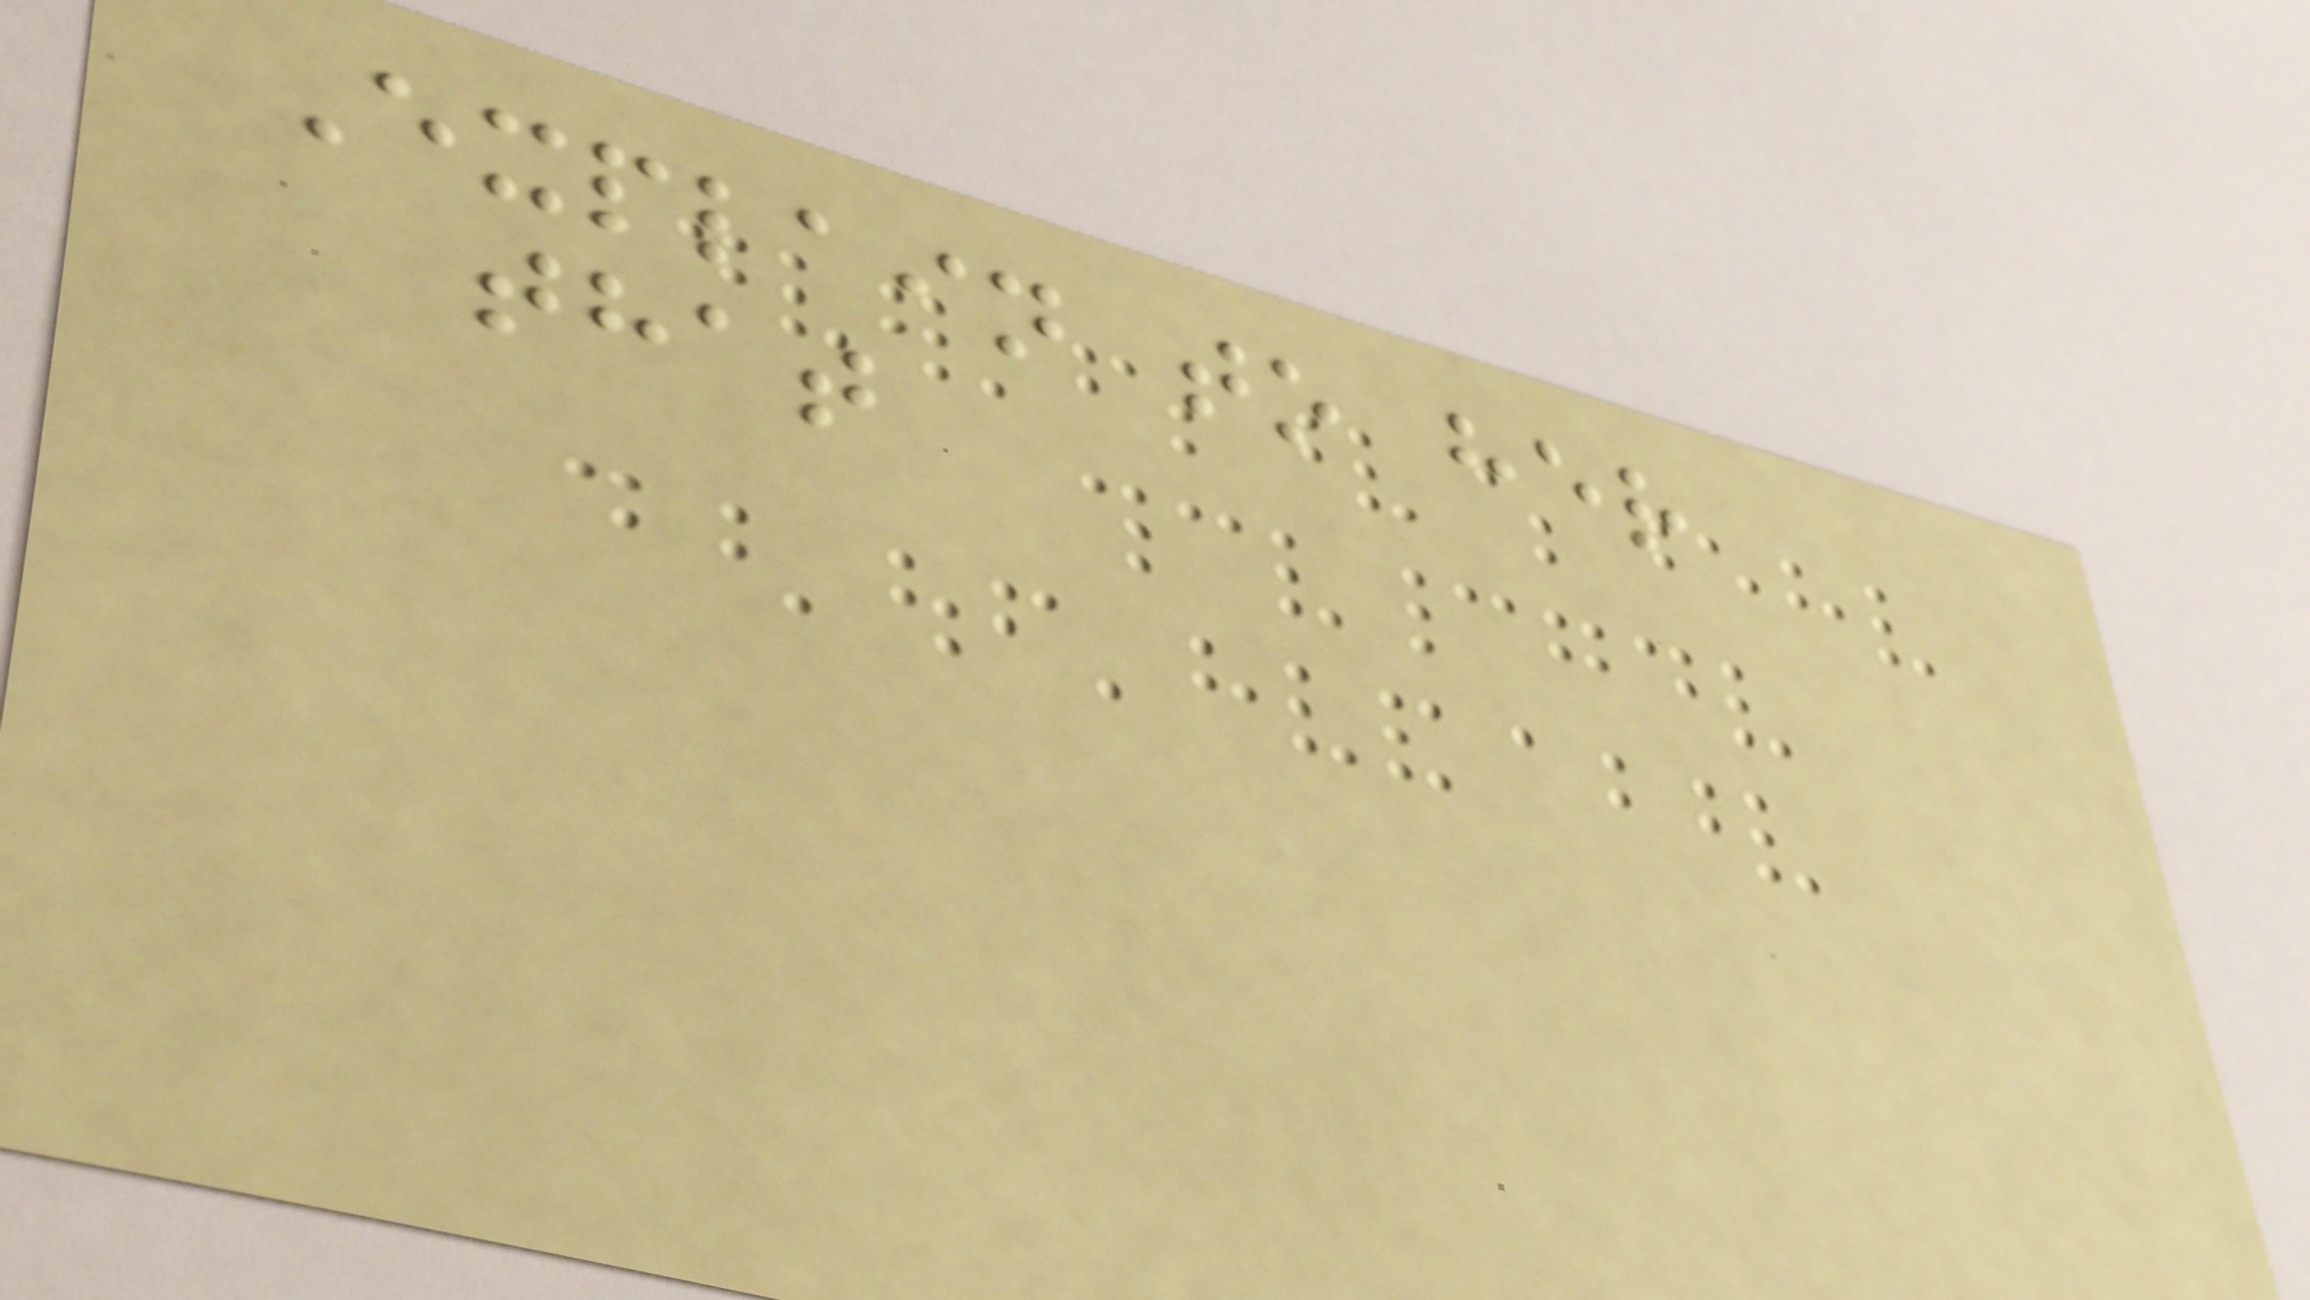Explain to her
that
